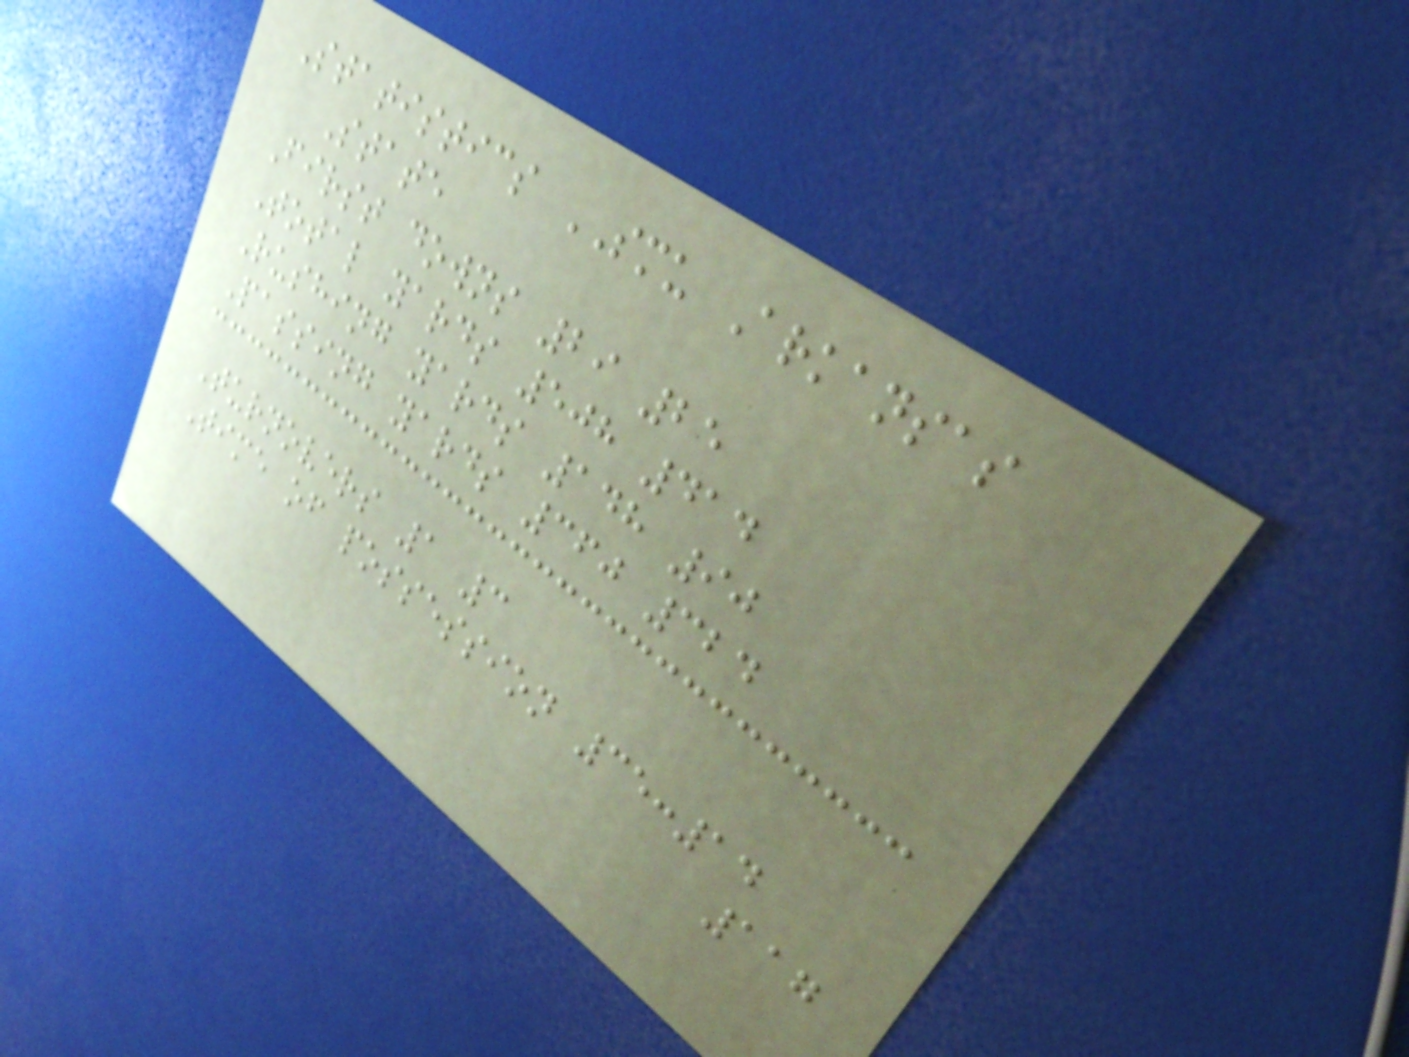Statistics SMU Arkansas
State
First downs 29 25
Total yards 508 414
Rushing yards 148 90
Passing yards 360 324
Turnovers 1 3
Time of possession 35:14
117
